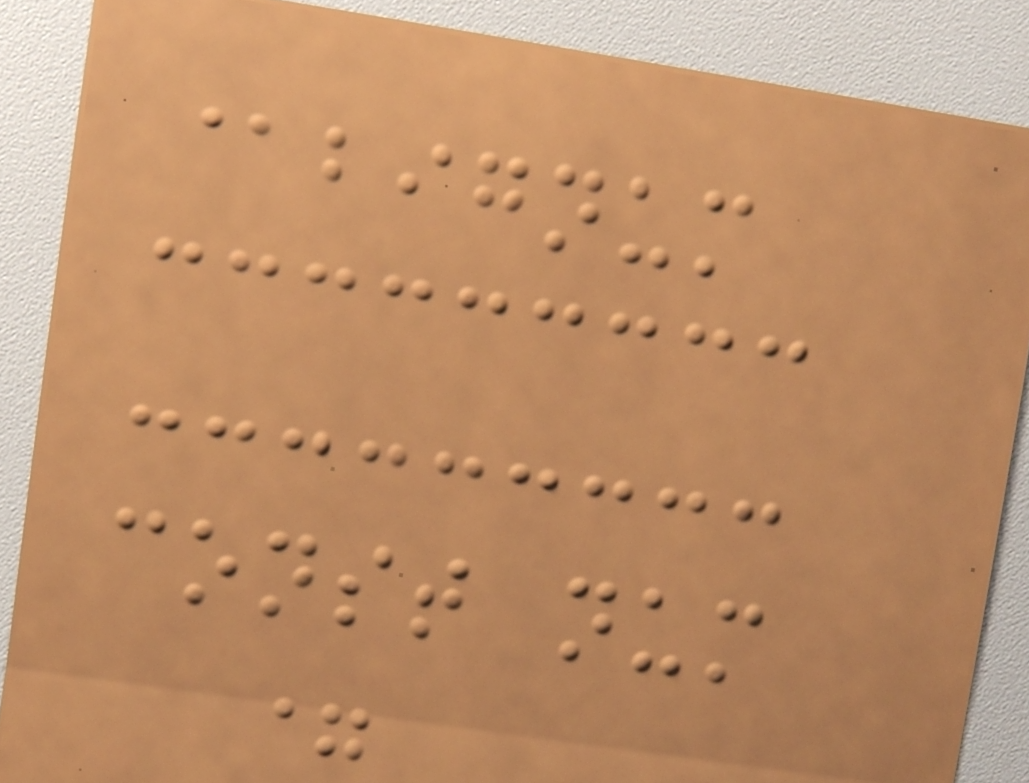@bignum
const num
=
